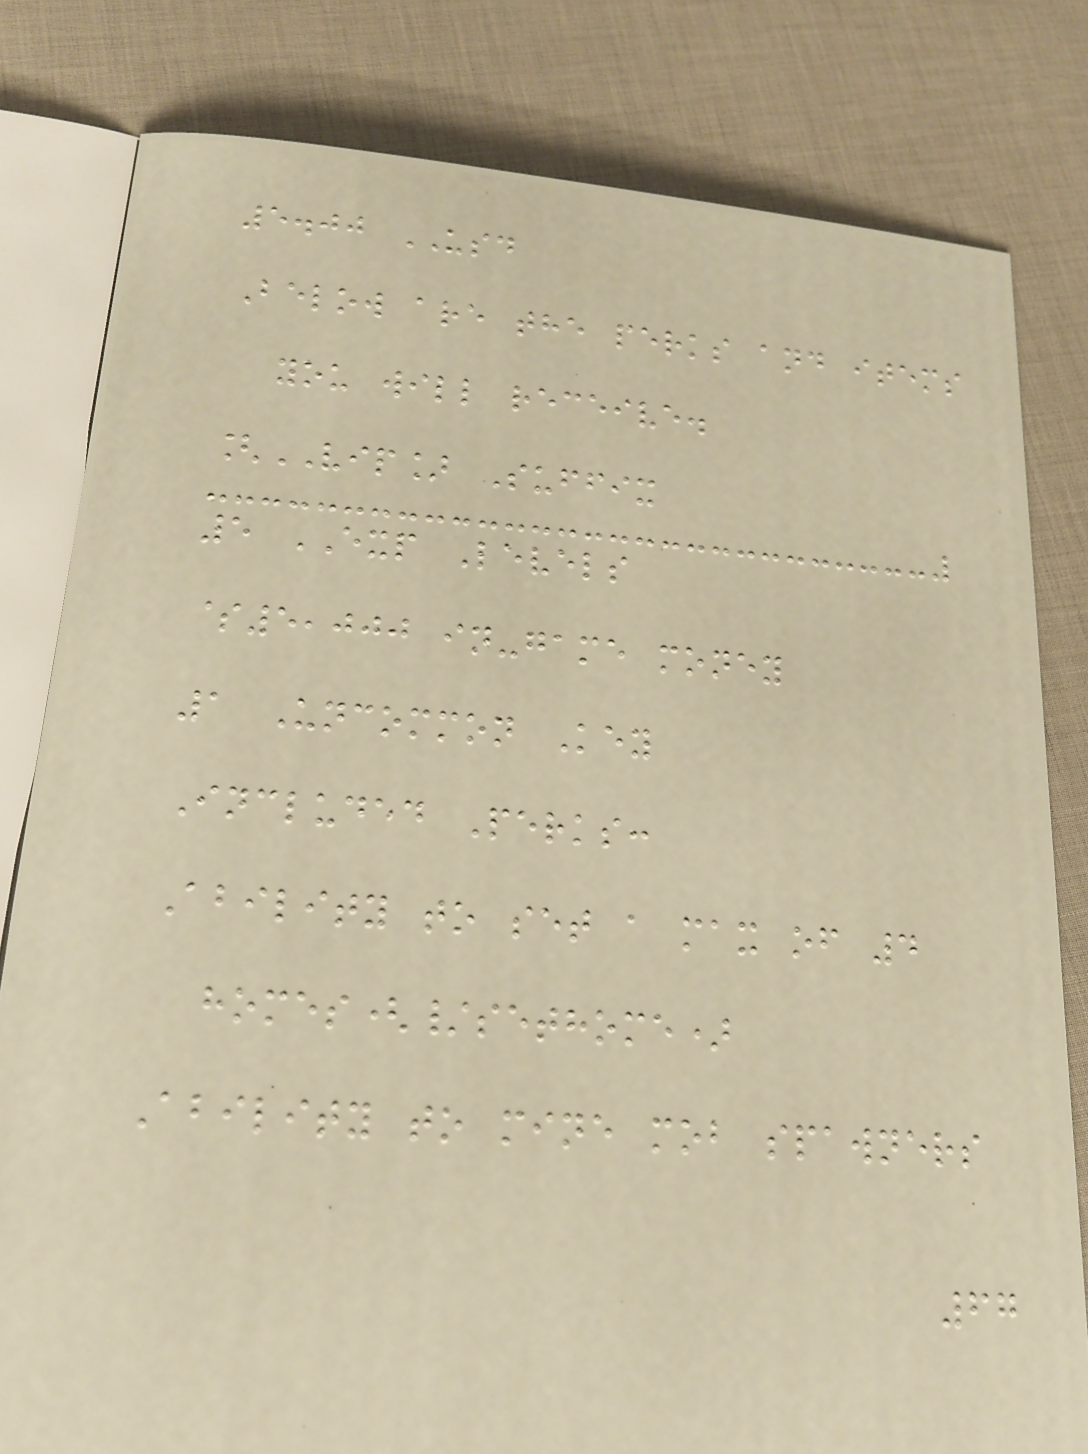5.00 USD
Below are the perks and items
you will receive.
[VIP] Suffix
5 EXP Levels
$5,000 in-game money
1 Uncommon Key
Included Perks:
Ability to set a max of 4
homes(/sethome)
Ability to mine mob spawners
67
